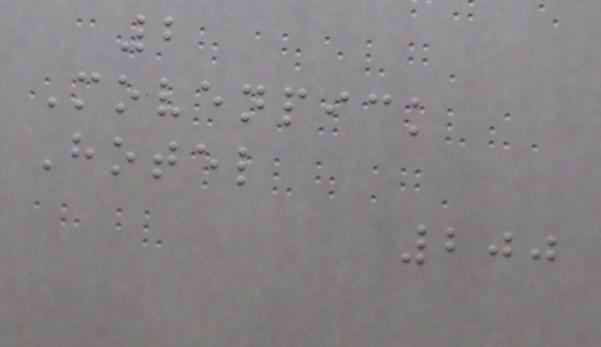2
Movenpick
Hotel
200
